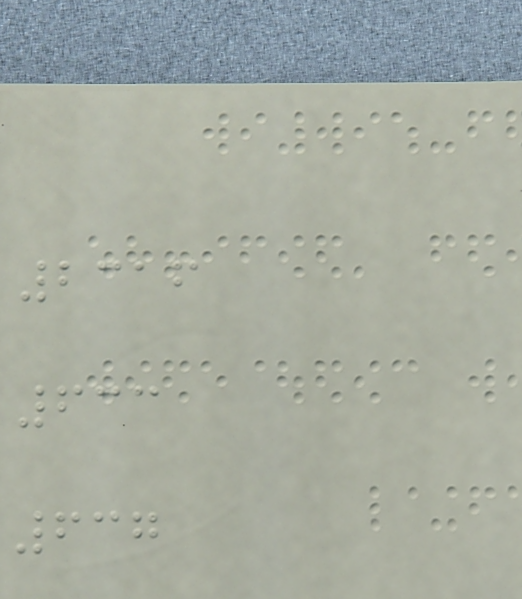2316
633
637
